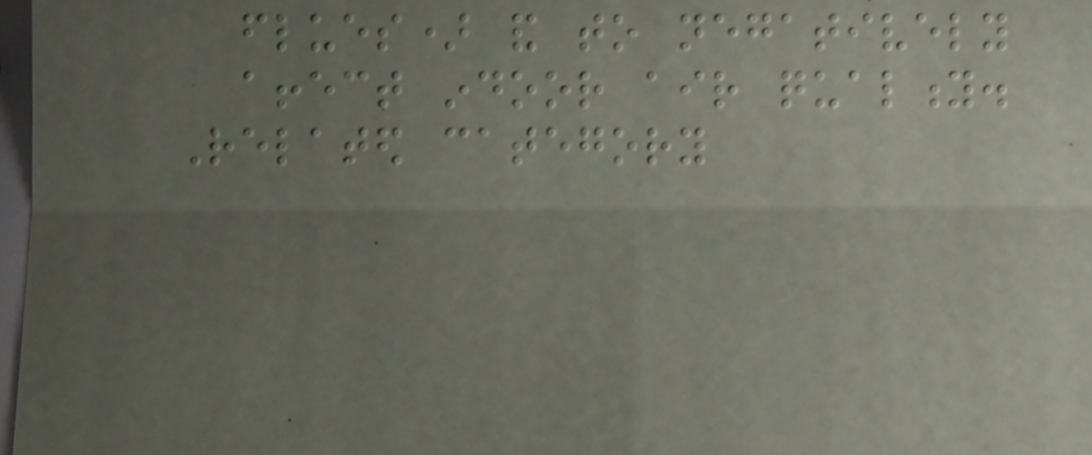flues) and to negatively
affect indoor air quality.
Related category
